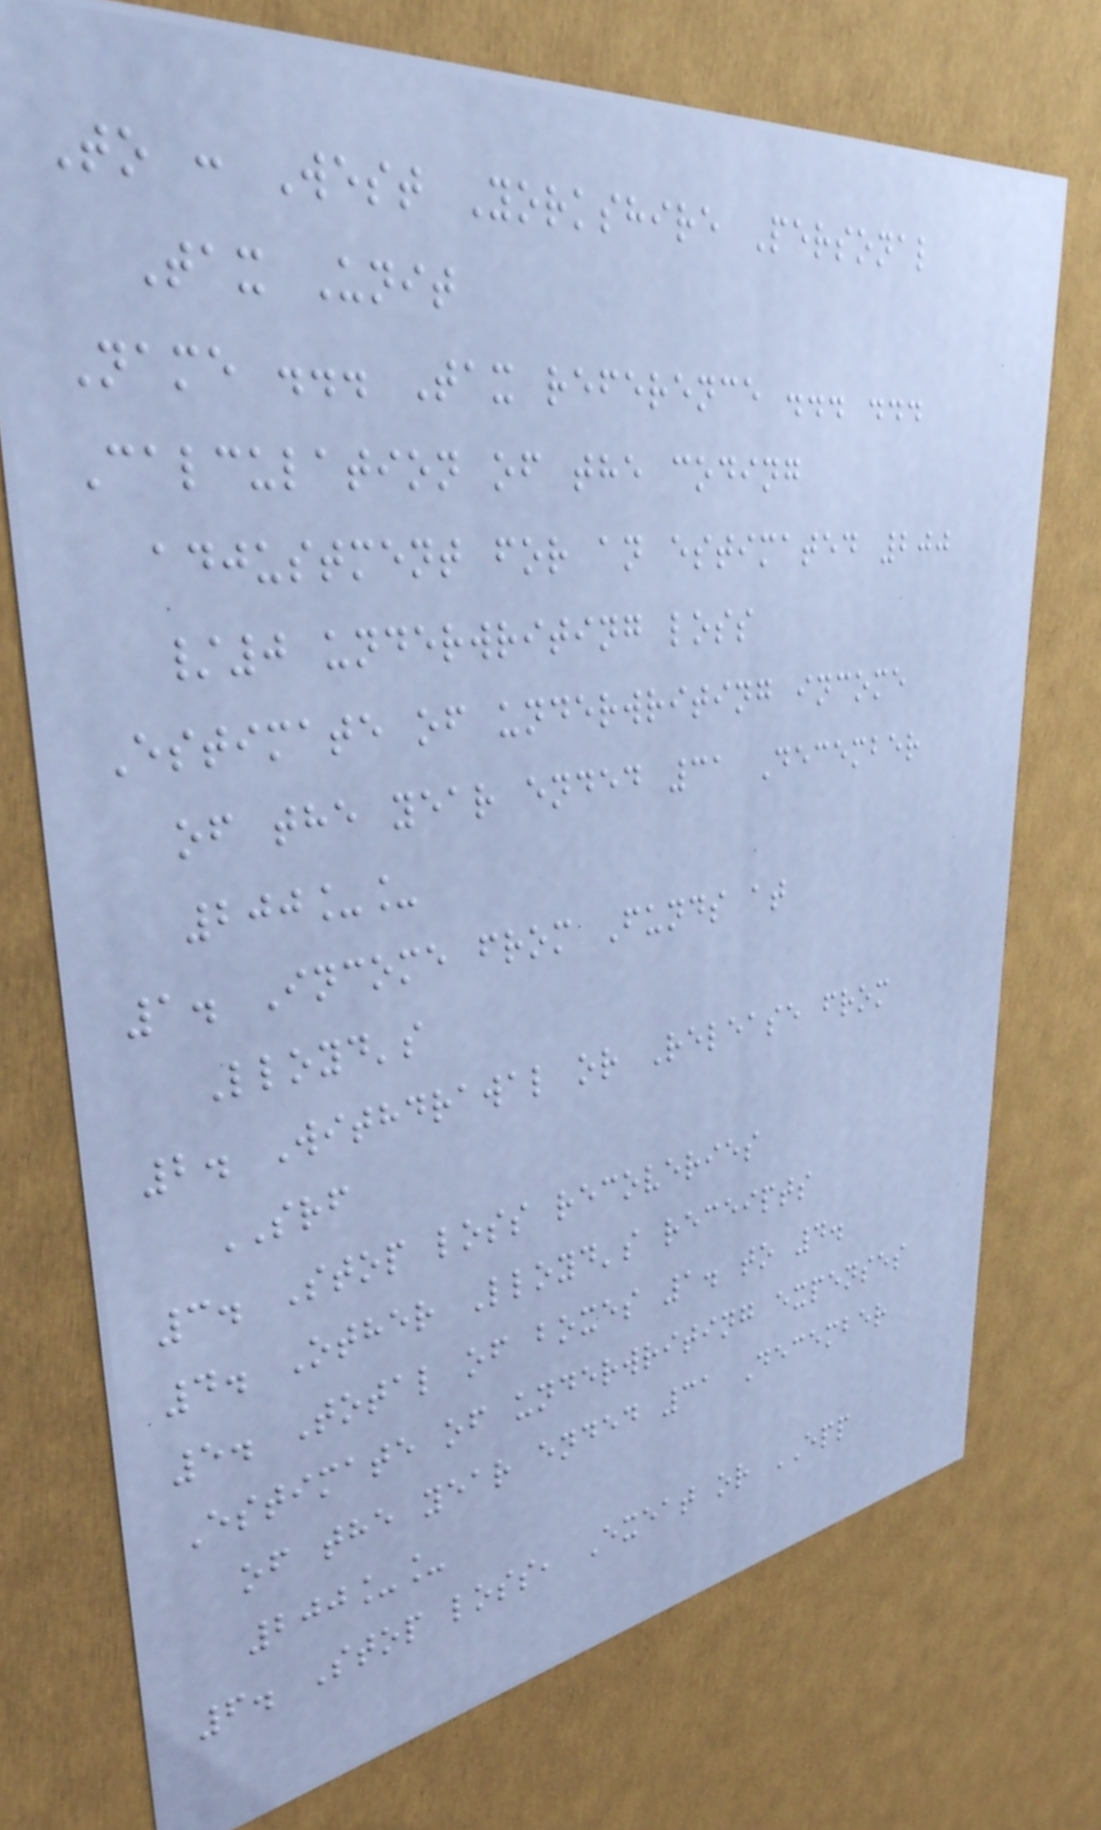To : West Yorkshire Personal
Tax Unit
Name ... Tax reference ... ...
Calculation of the coding
adjustment for an estimated 200
/0 underwriting loss
Estimate of underwriting income
of the year ended 31 December
200__
1. Income from Funds at
Lloyd's
2. Withdrawal or Release from
SRF
3. Stop loss recoveries
4. Other Lloyd's receipts
5. Total of boxes 1. to 4.
Estimate of underwriting expenses
of the year ended 31 December
200__
6. Stop loss, Exeat or EPP
